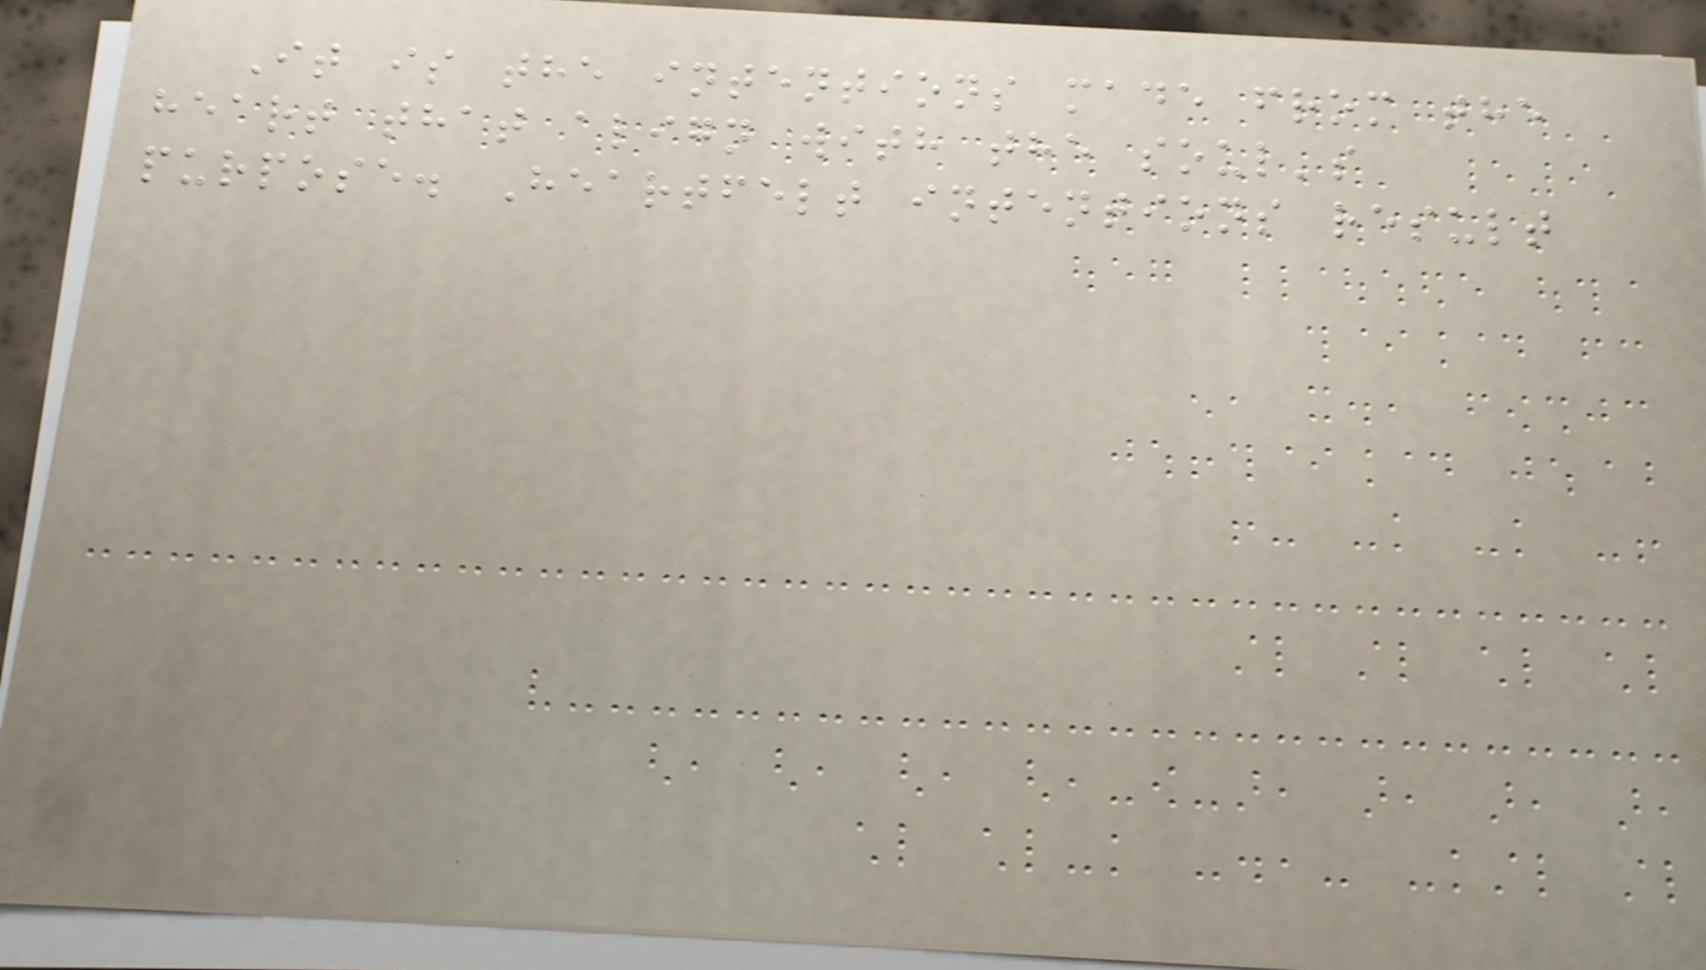It is the intentions made from the
heart that align with the soul's
purpose. Heartfelt intentions result
